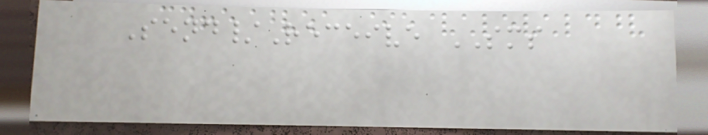Send/Receive SMS
